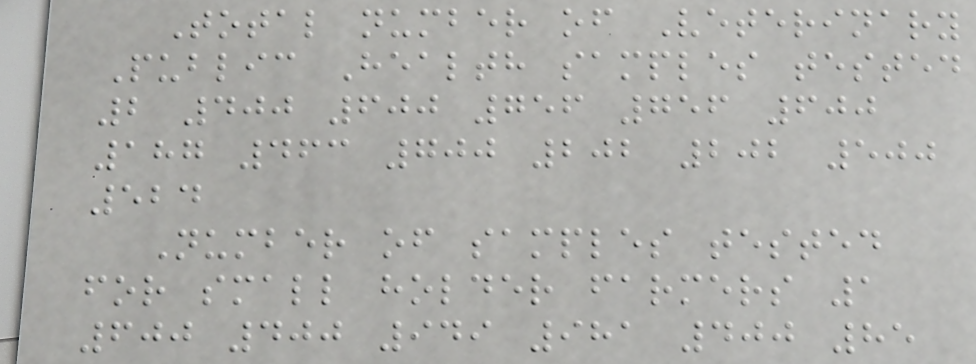Total number of Veterinary
Public Health samples tested
2 400 600 756 756 600
187 463 700 202 202 500
524
Number of samples tested
for small holder farmers 1
600 400 949 981 400 85
